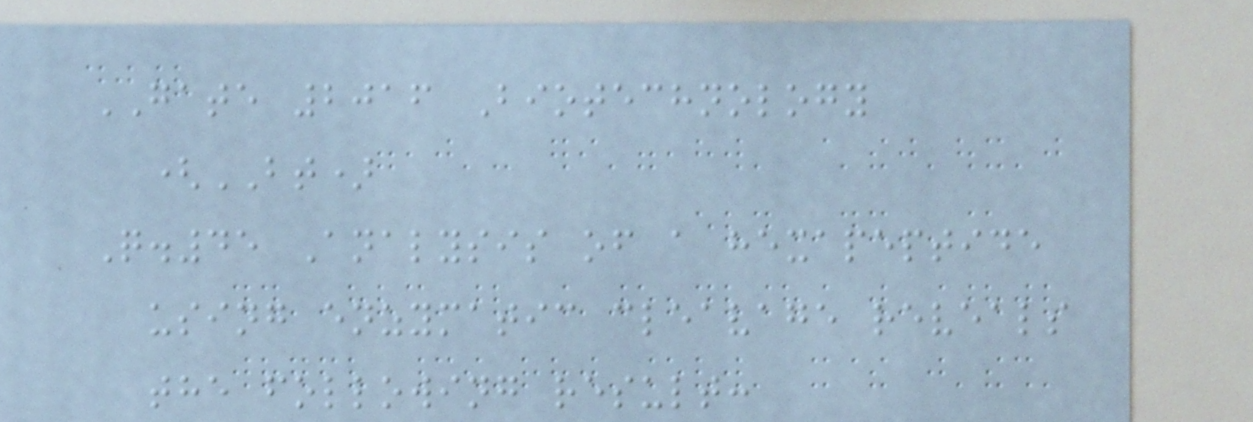GATE 2016 Biotechnology
(BT)
Q.45 Analysis of a hexapeptide
using enzymatic cleavage reveals
the following result:
